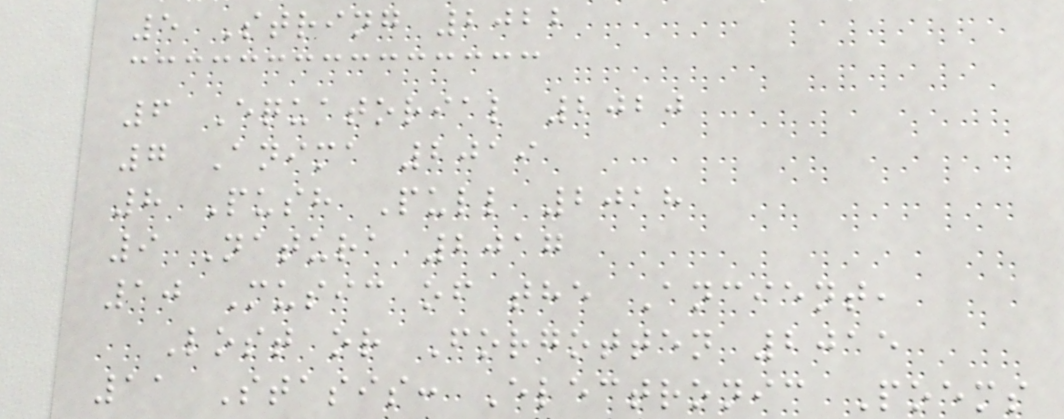5 String 2022
6 Equatorial 2020
7 Anima 2019
8 Push Pull 2018
9 Natura 2017
10 Music of the Ancient,
Lost or Forgotten 2015
11 Stasis: Electronic Poems
